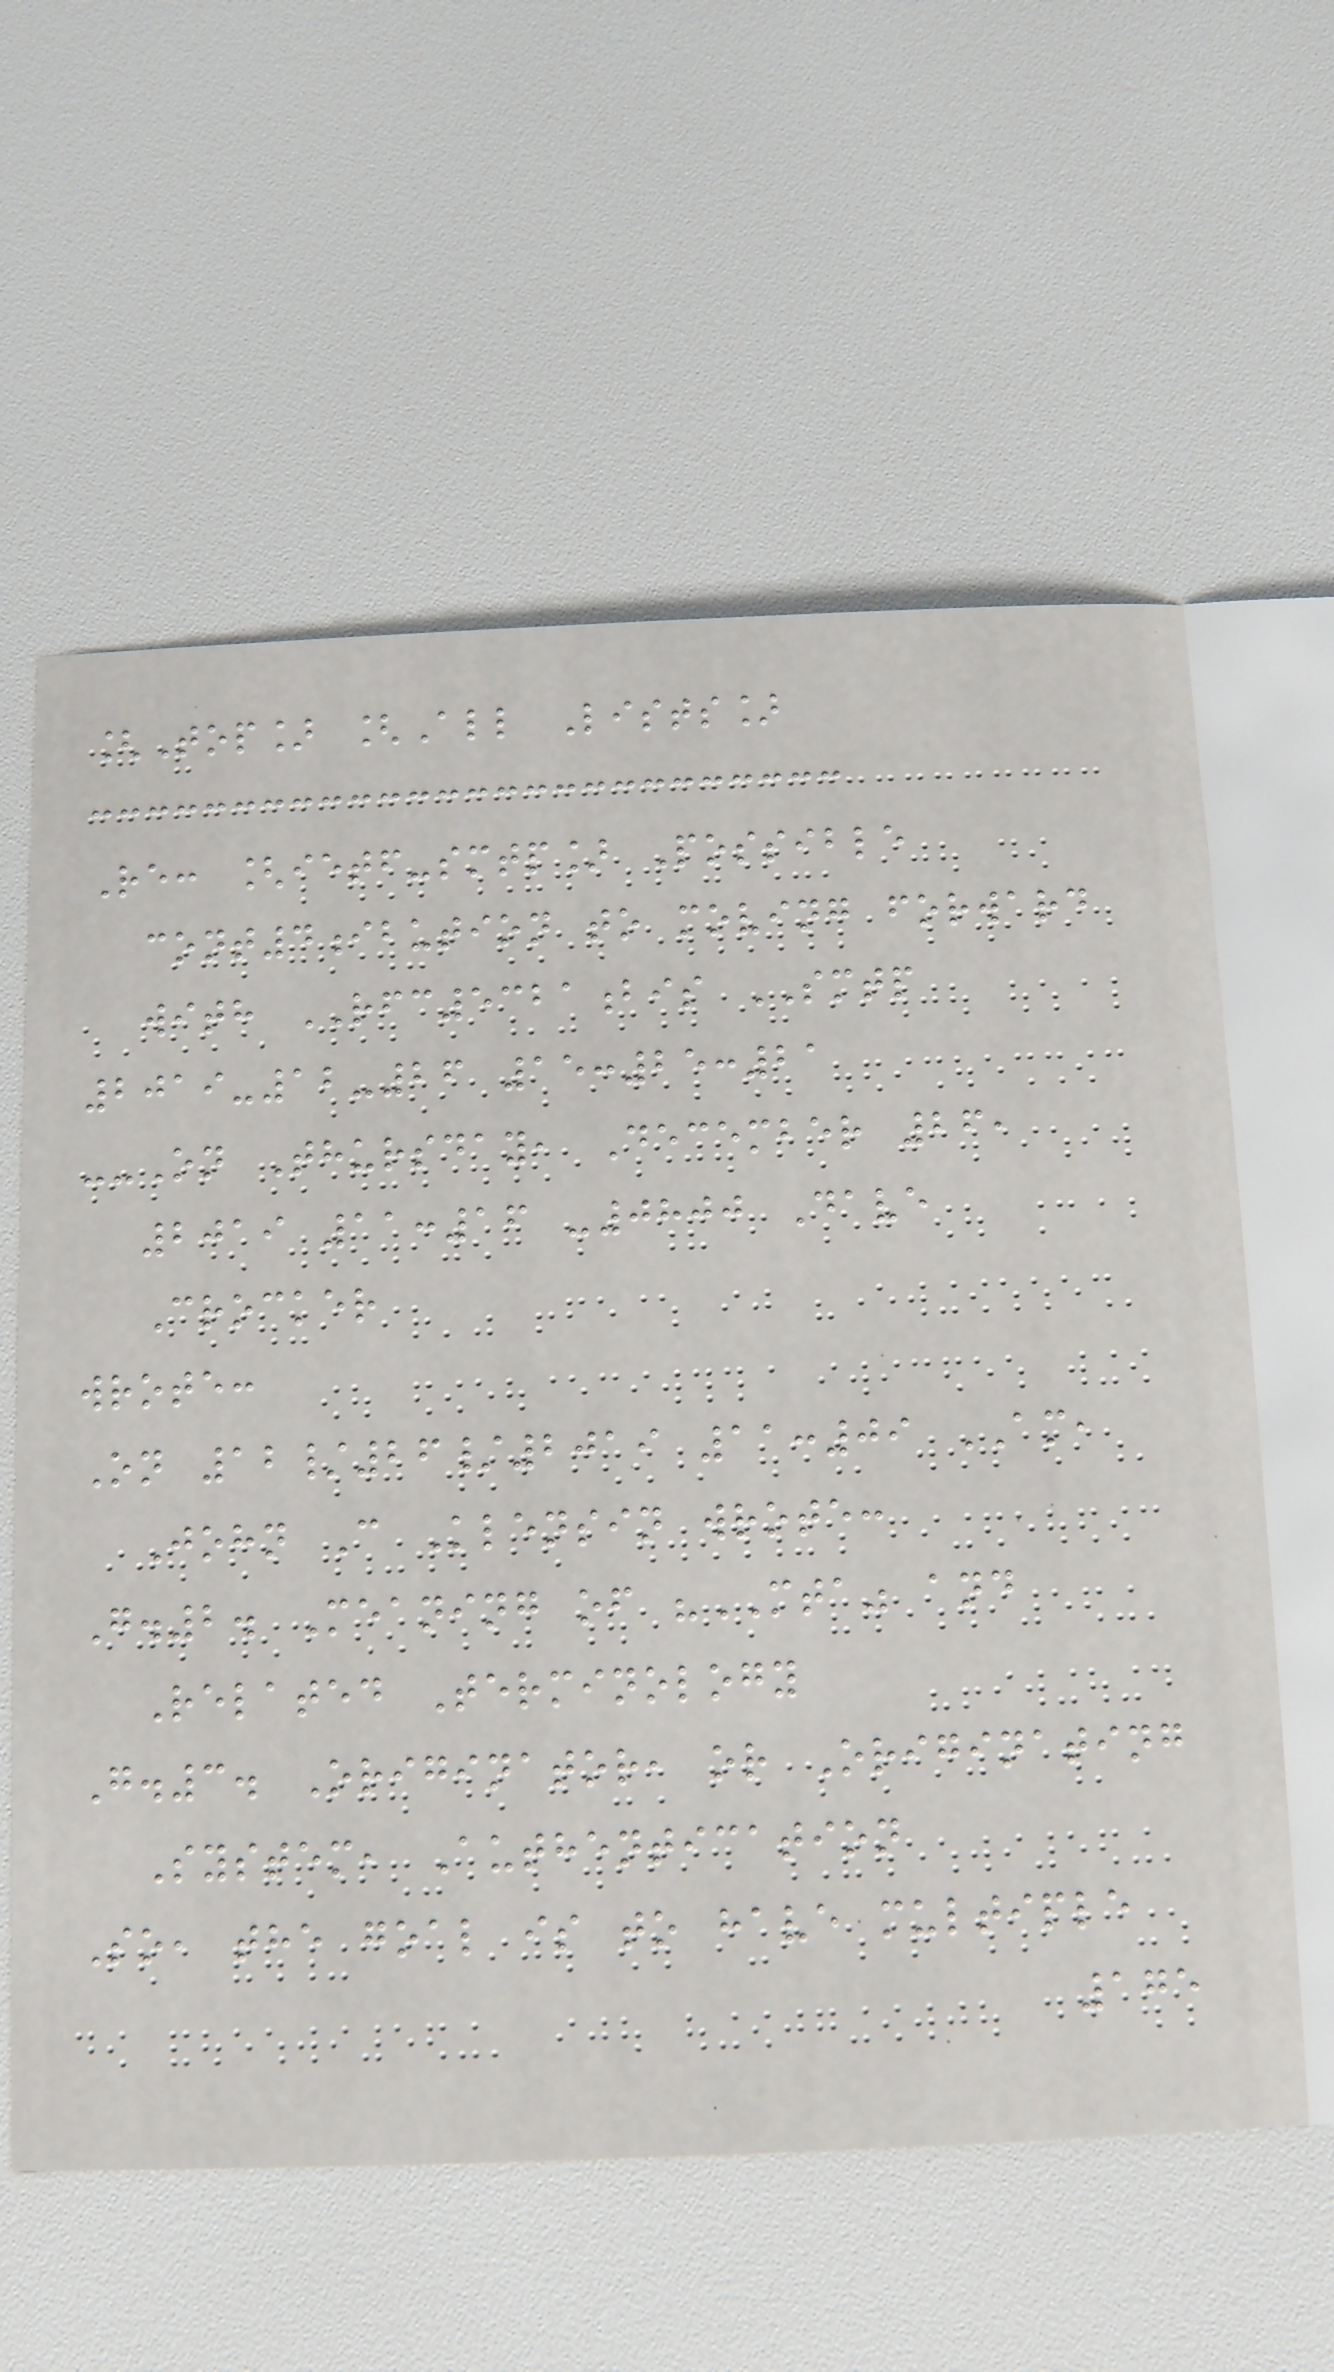[Top] [All Lists]
Re: [ietf-smtp] Possible
cont4ibution to moving forward
with RFC5321bis SMTP
2019-12-26 15:25:21
--On Thursday, December 26,
2019 11:16 -0800 Dave
Crocker
wrote:
On 12/26/2019 11:09 AM,
John C Klensin wrote:
G.2. Meaning of "MTA" and
Related Terminology
G.3. Originator, or Originating
System, Authentication
So, the goal is to have multiple
175
